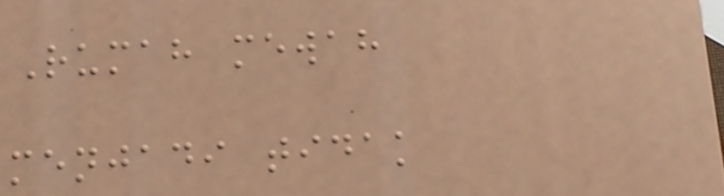Rumah mewah
menjadi tidak
